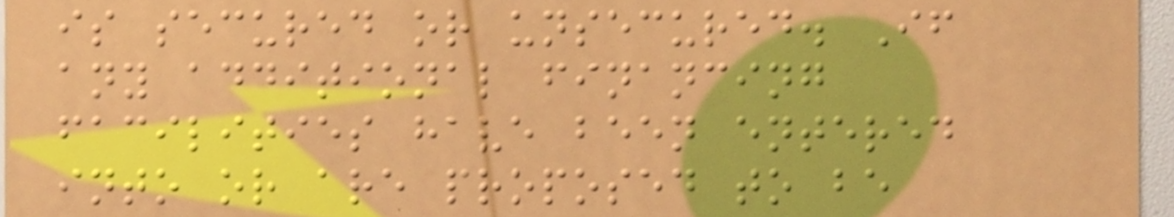is secured or unsecured. If
any additional financing
facilities have been entered
into or are proposed to be
